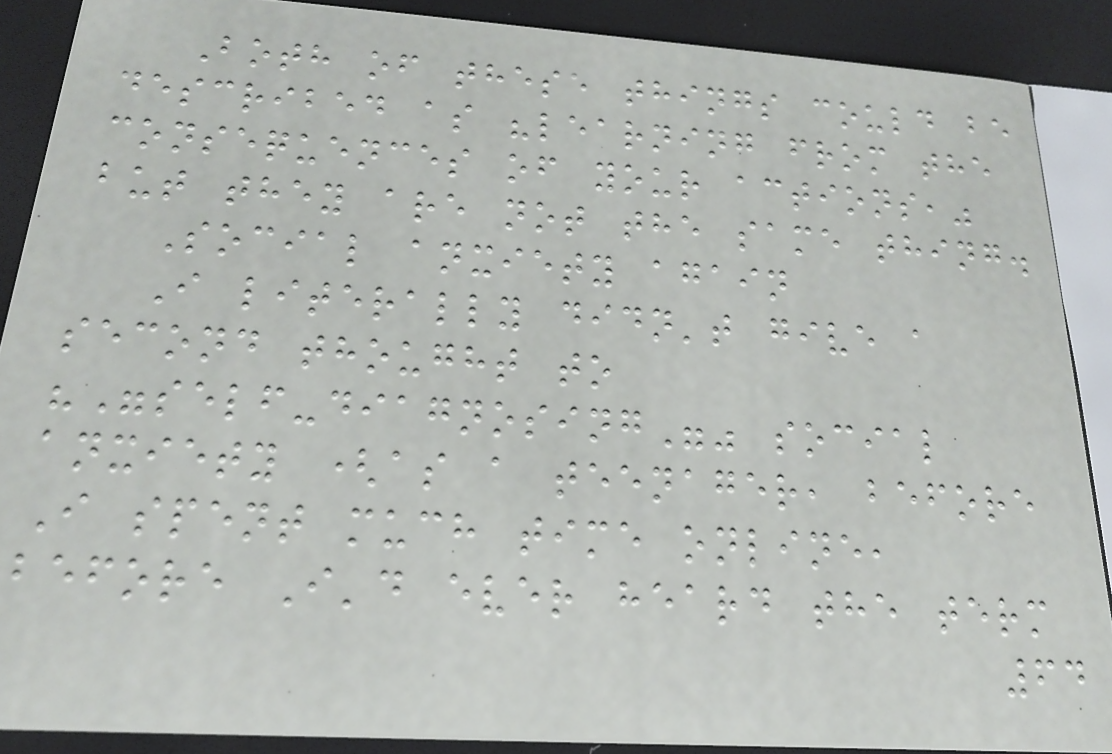Both of these things could be
described as "learning from the
consequences of your actions,"
but they are not the same thing.
Social anxiety again
I literally didn't give a
second thought to
""self-diagnosing"" social
anxiety (as a teenager, before
I spent much time online,
before I'd ever heard the term
64
